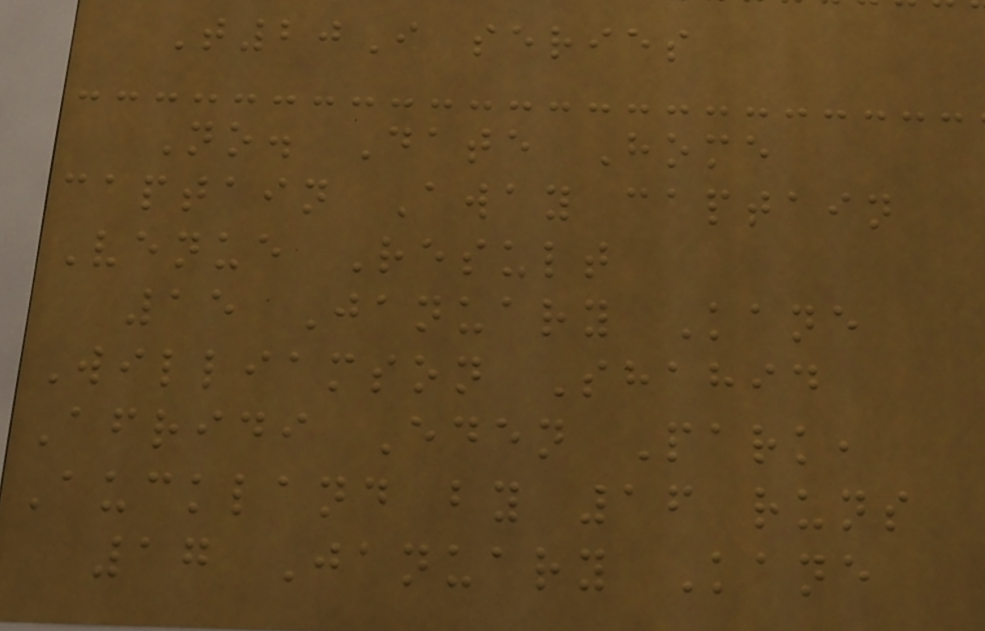T20I series
No. Date Home
captain Away captain
Venue Result
15 January Kane
Williamson Shahid
Afridi Eden Park,
Auckland by 16 runs
17 January Kane
